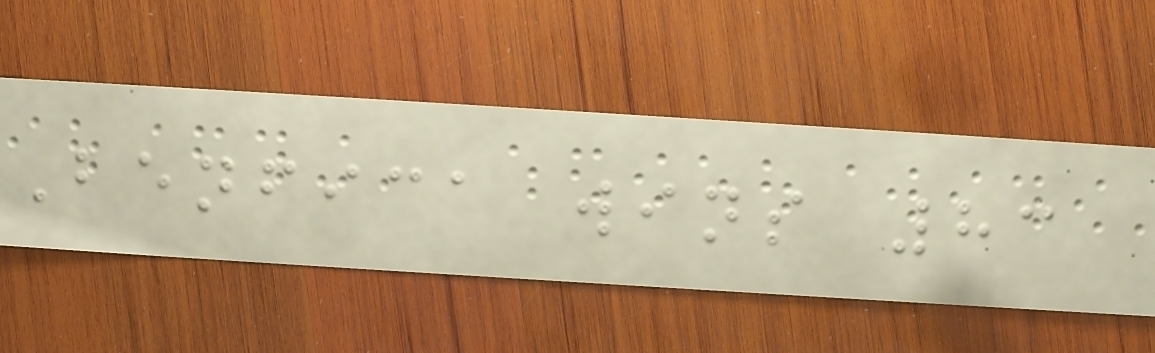Benfica wins 83
